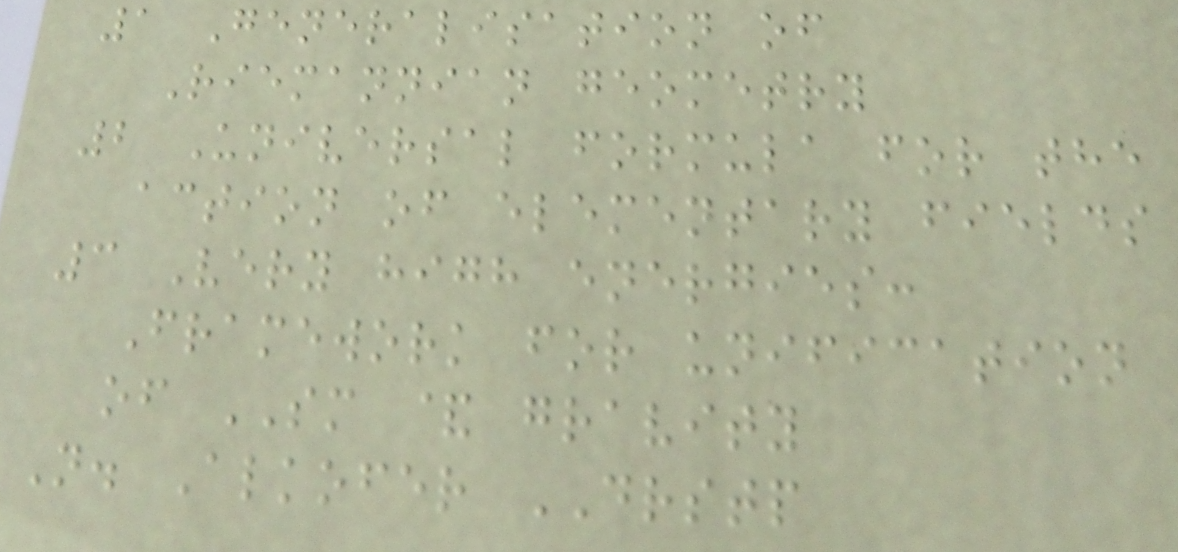1 Generalisation of
Riemannian geometry
2 Universal formula for the
action of elementary fields
3 Very high energies:
Framework for unification
of SM & gravity
N. Alkofer DRSTP
